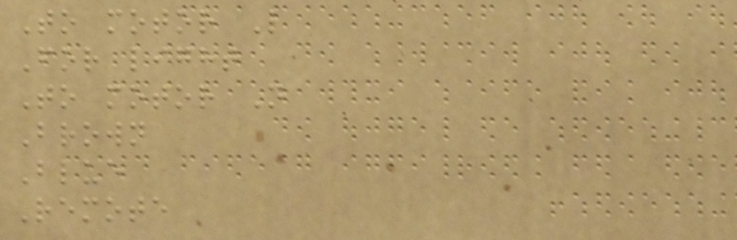To motor L
For light
To motor N
Brown
Blue
Remote
